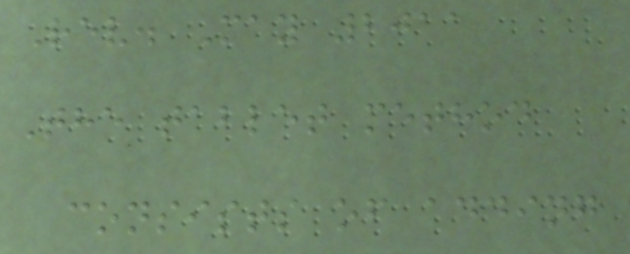Rev. May 2011
The tablet method
consists of adding
